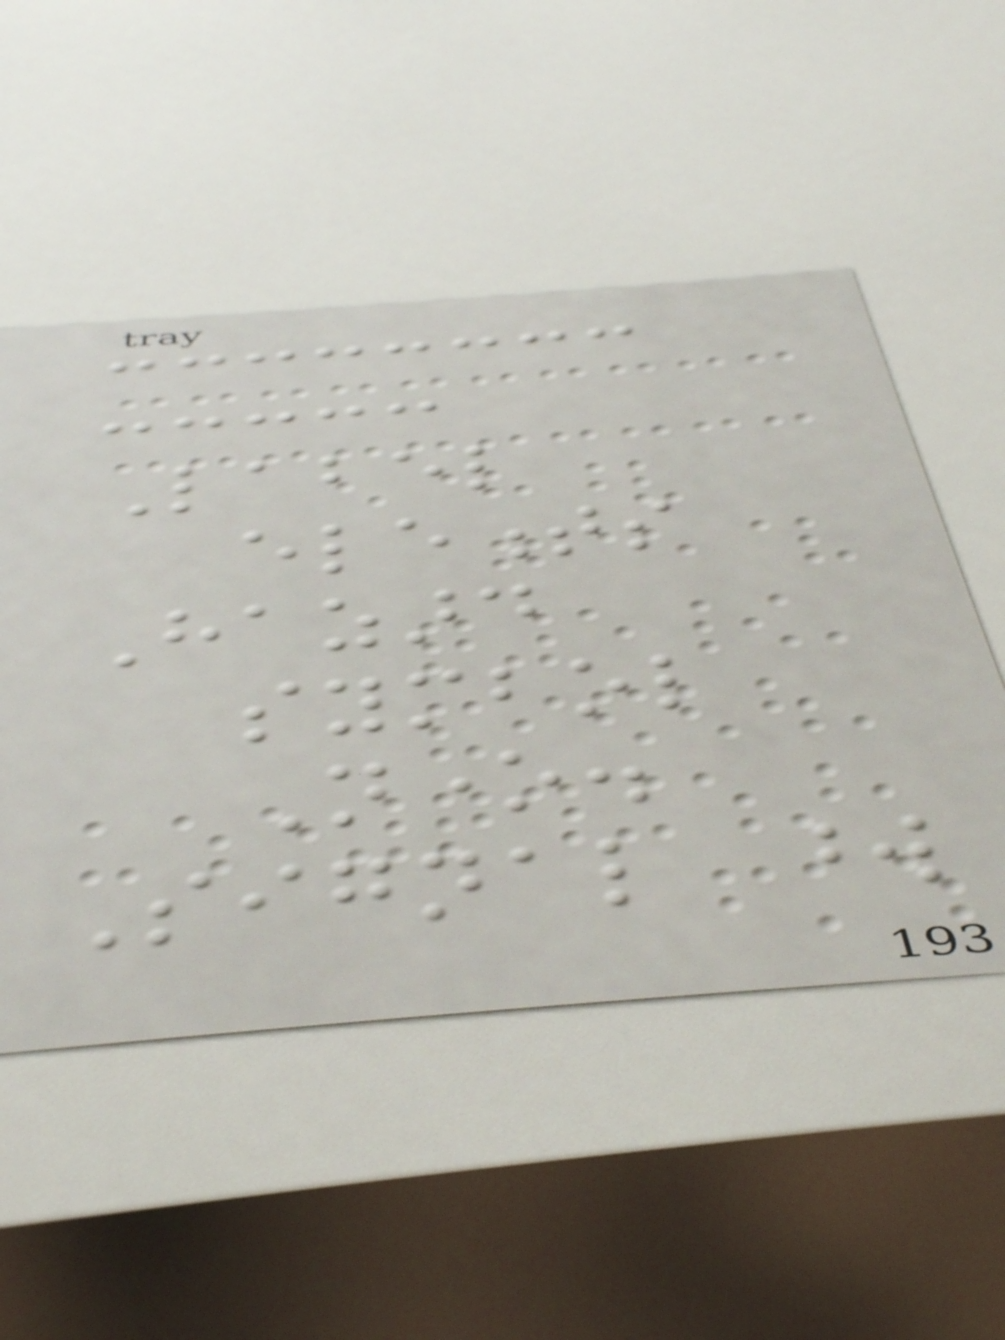Label
elements
Hazard
symbol
None.
Signal word
